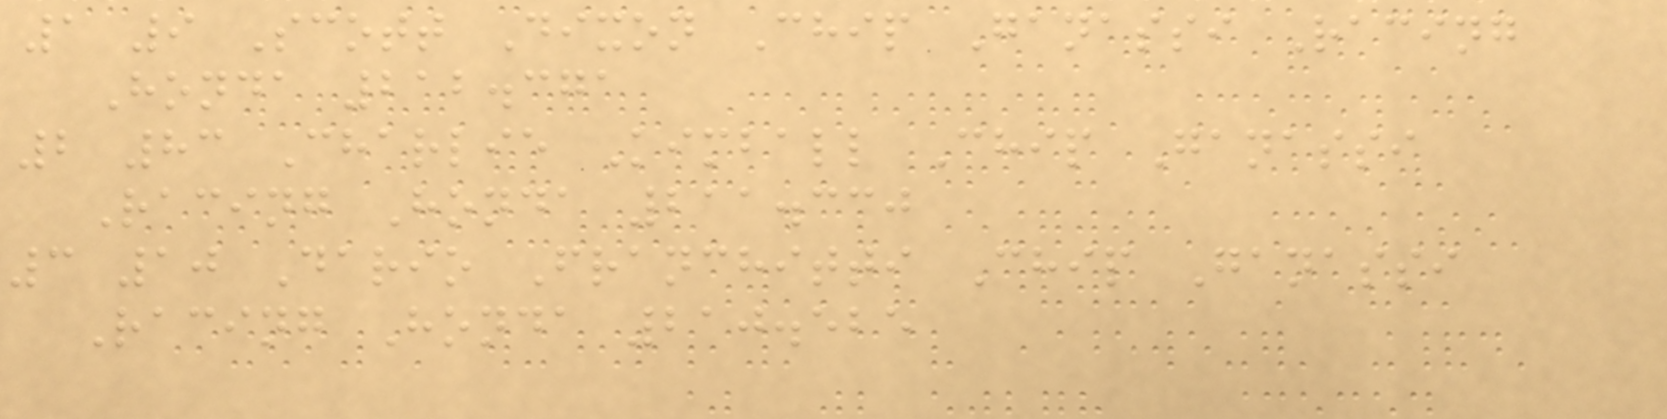1 9 Scott Dixon Chip Ganassi Racing
Honda 212.371
2 83 Charlie Kimball Chip Ganassi
Racing Honda 211.330
3 10 Dario Franchitti Chip Ganassi
Racing Honda 210.525
